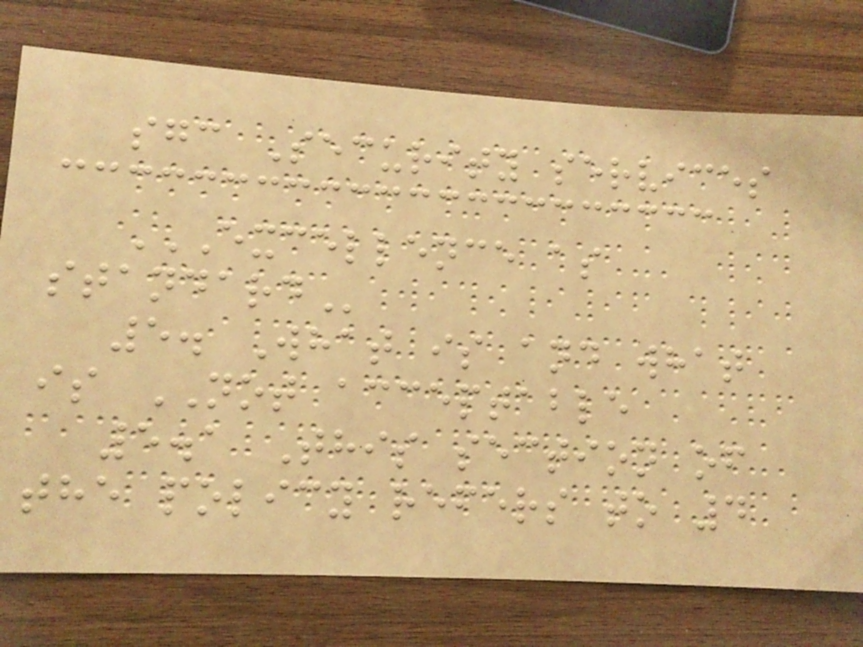sgc Security services
EXCELLENCE AS
STANDARD
5. What is and what
is NOT acceptable
5.1 This section of
the policy refers to 4
